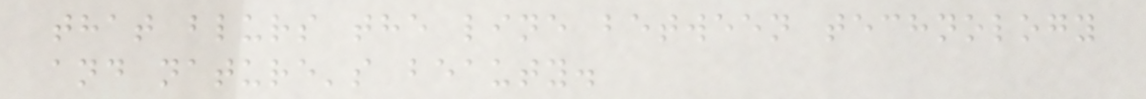that blurs the line between technology
and nature's beauty.
